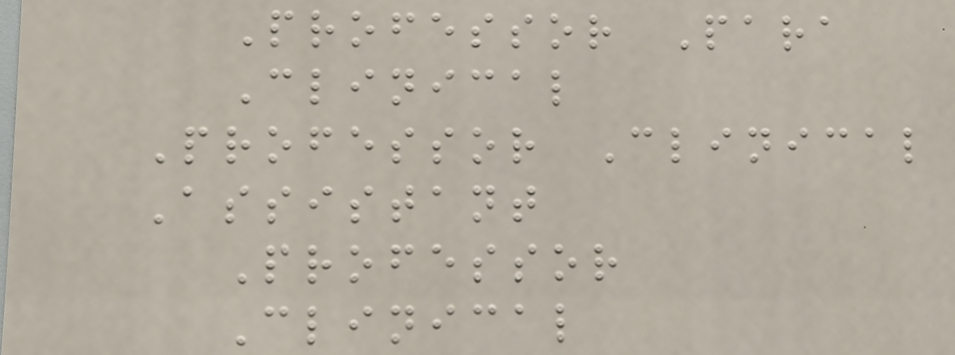Professor Para
Clinical
Professor Clinical
Assistant
Professor
Clinical
